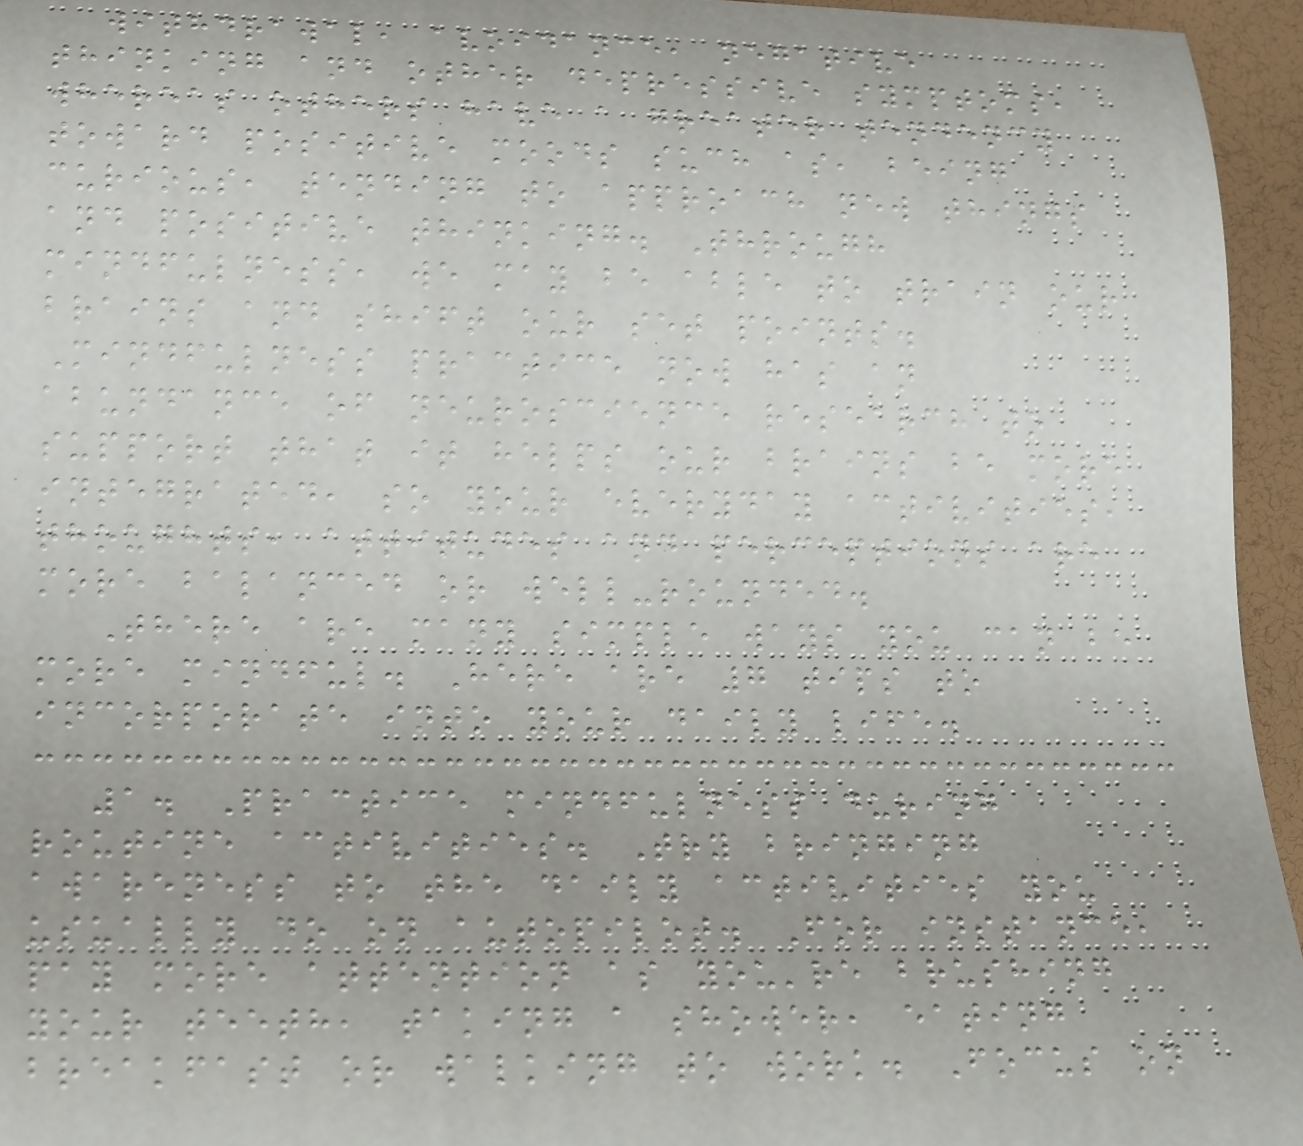withdrawal, avoidance, negative
thinking and other depressive symptoms,
whereas others have a greater tendency
toward positive moods such as, being
curious, tending to approach new things
and positive thinking. Through
mindfulness, we may be able to train our
brains and shift our set points.
Mindfulness practice now has an
abundance of neuroscience research to
support that it helps our brains be more
integrated, so your everyday activities,
thoughts, attitudes and perceptions are
more balanced or well-rounded.
There are many simple ways you can be
more mindful. Here are 7 tips to
incorporate into your daily life.
1. Practice mindfulness during
routine activities. Try bringing
awareness to the daily activities you
usually do on autopilot. For instance,
pay more attention as you're brushing
your teeth, taking a shower, eating
breakfast or walking to work. Focus on
